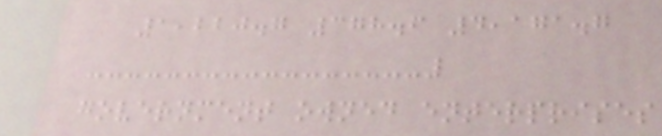1,220.7 378.6 4,171.7
government owned enterprises
